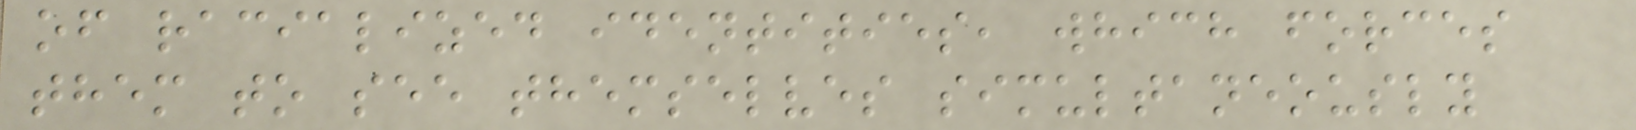of racialized identities, which forces
them to see themselves simultaneously
